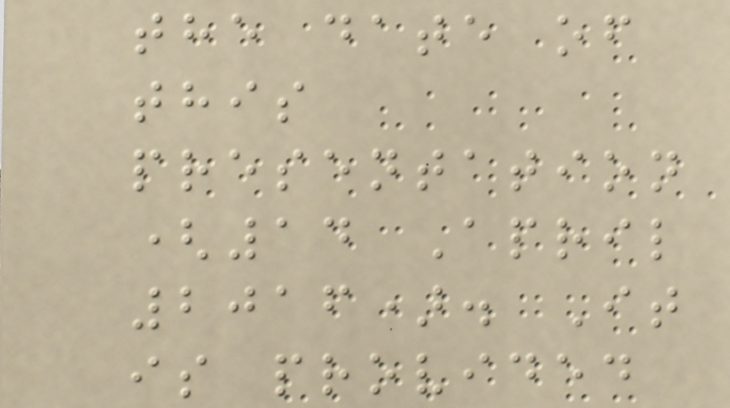the date of
this
presentation
(14 April
2016). It
is provided
